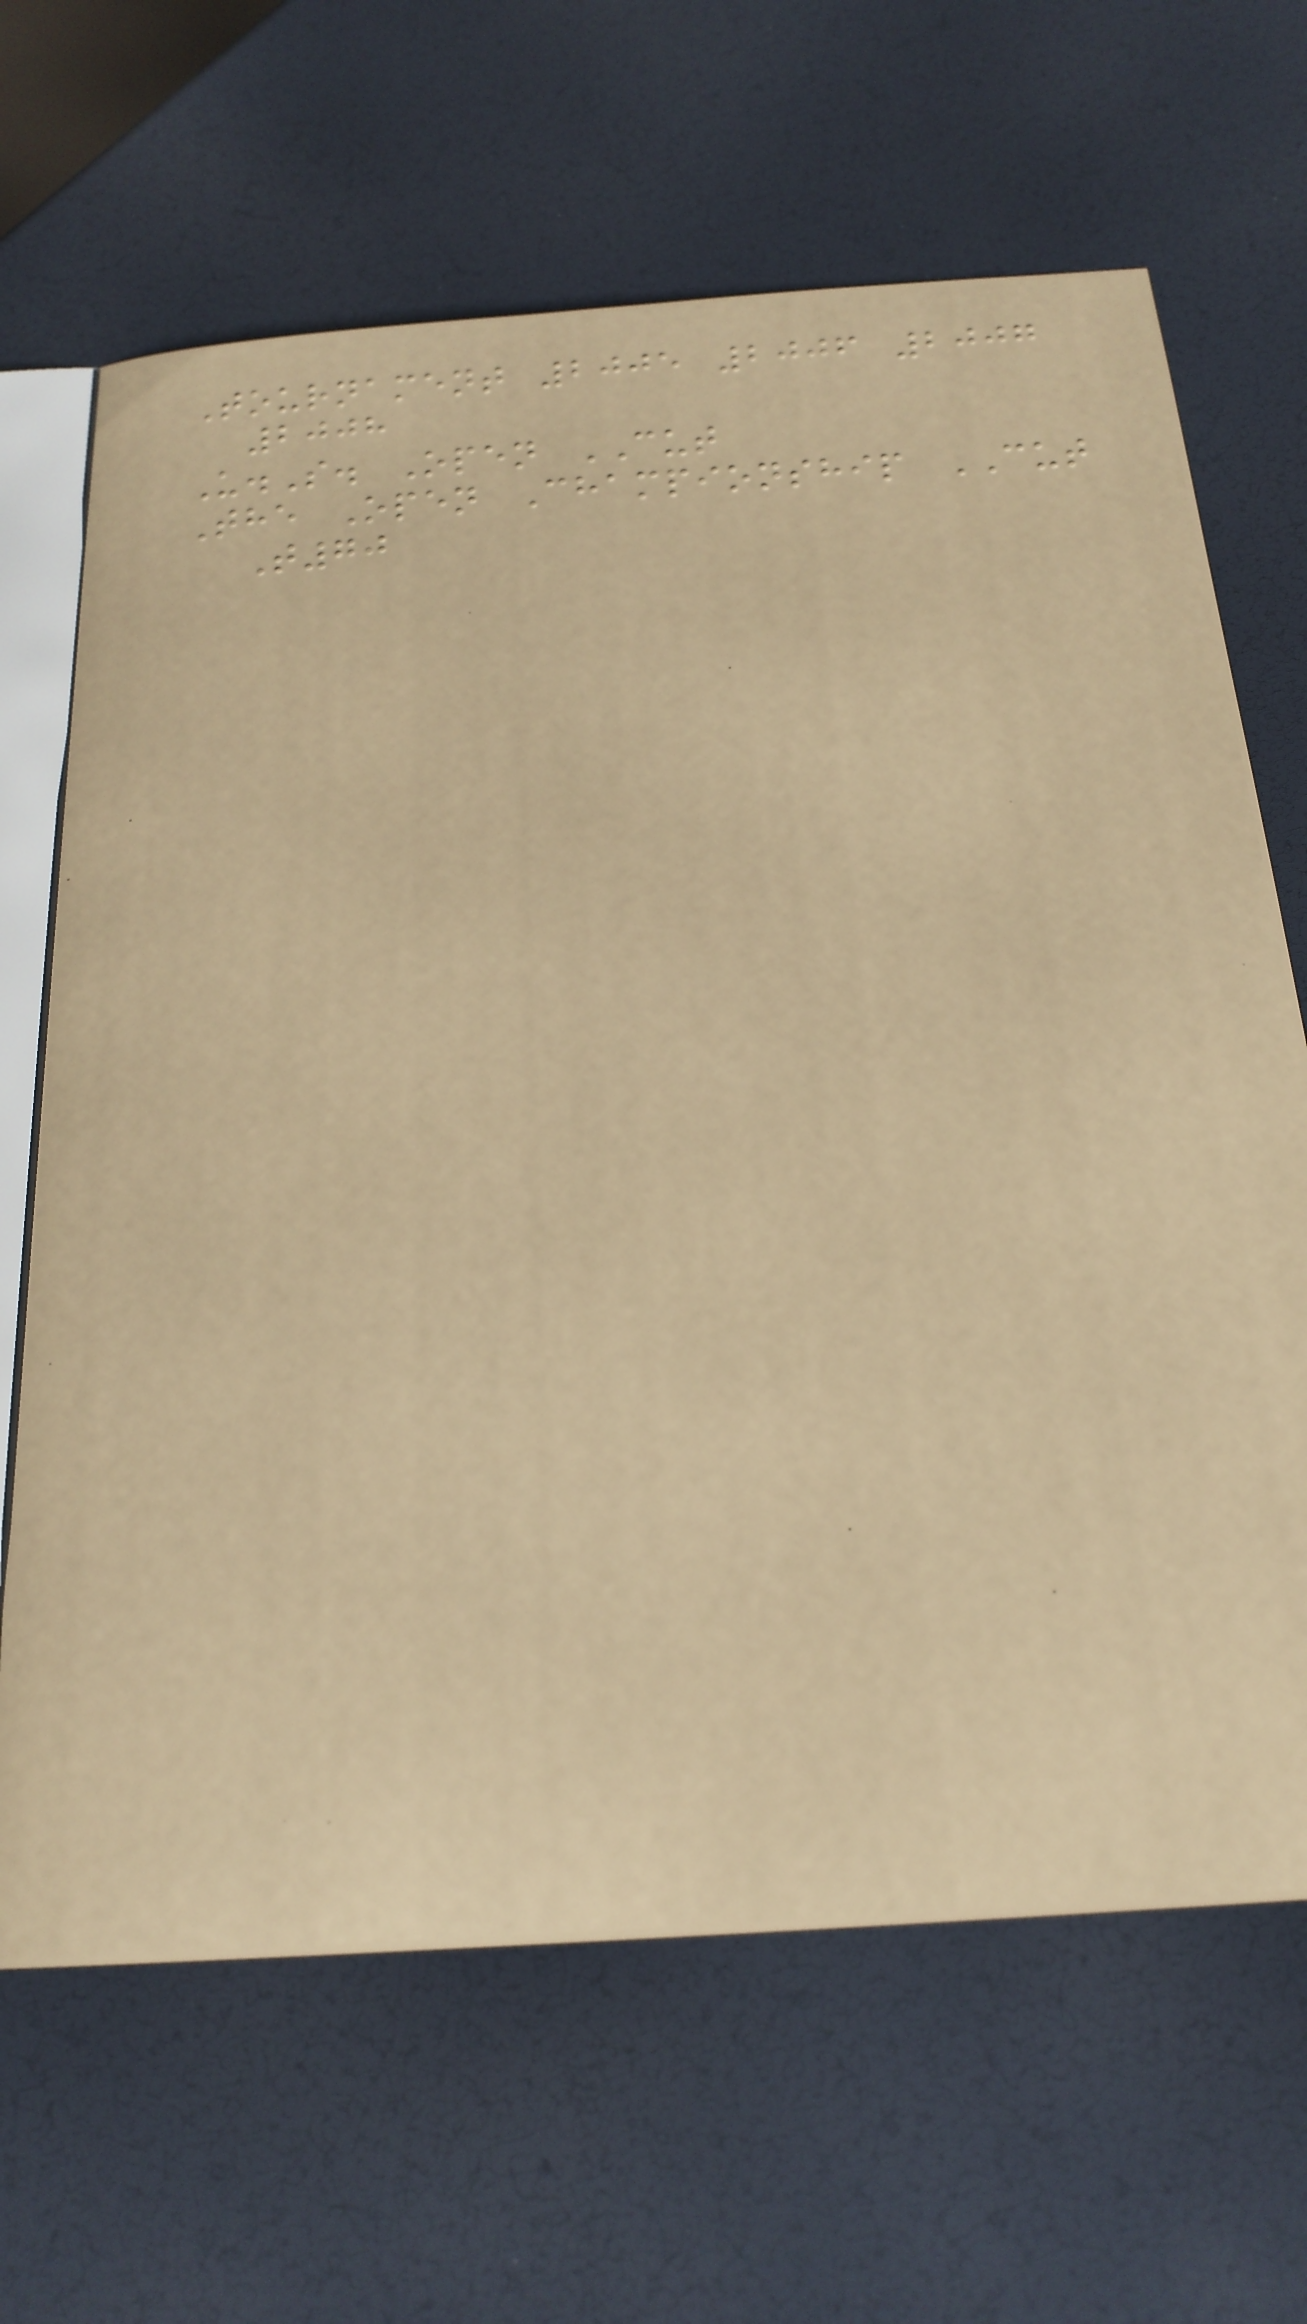Tournament 2005 2006 2007
2008
U.S. Open CUT
The Open Championship CUT
T70
